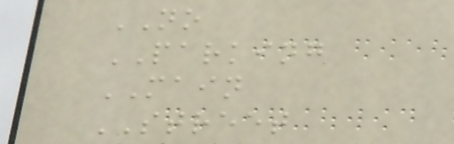NO
PARKING
MAIN
STREET
